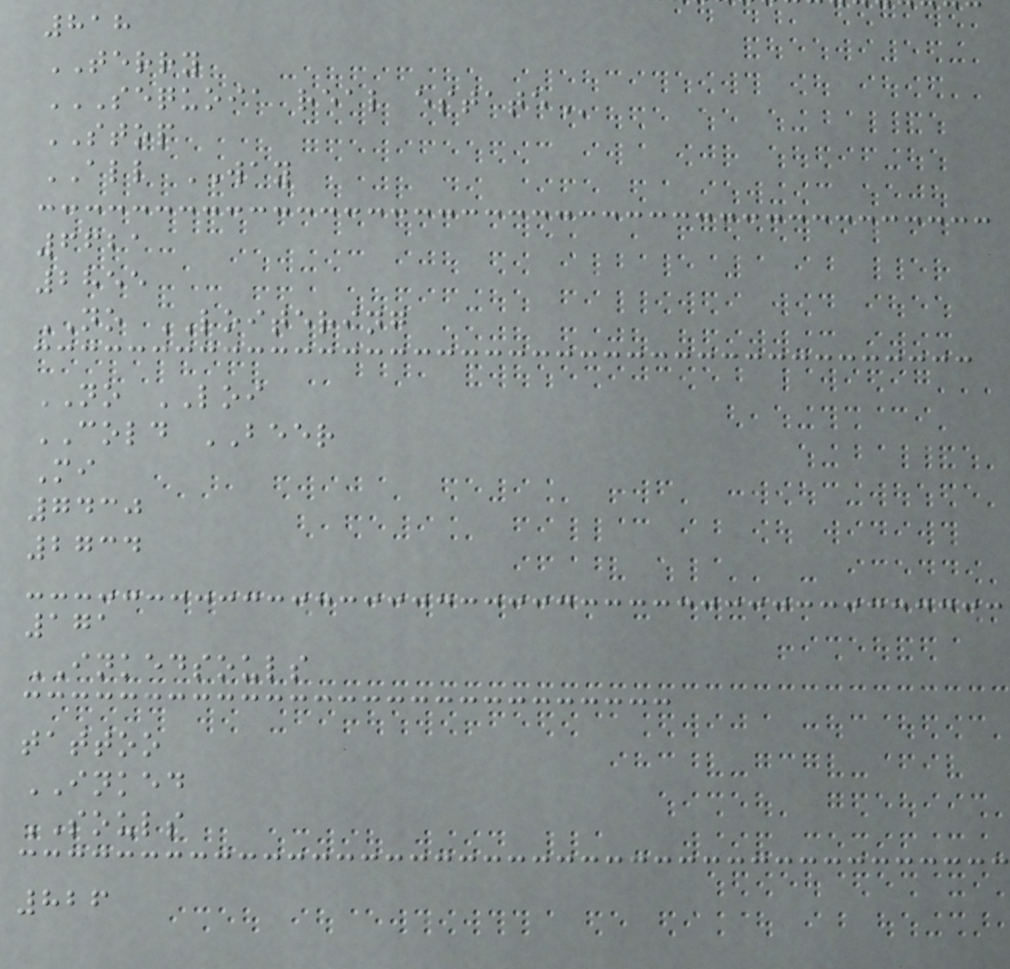818
TERRY
SEQUOIA REAL ESTATE
STOP
ALL WAY
6621
2855
NO LOITERING
NO LOI
COLD BEER
Mi
7430
2734
171
INKEDSOULS
tattoo
INKED
SOULS
826
